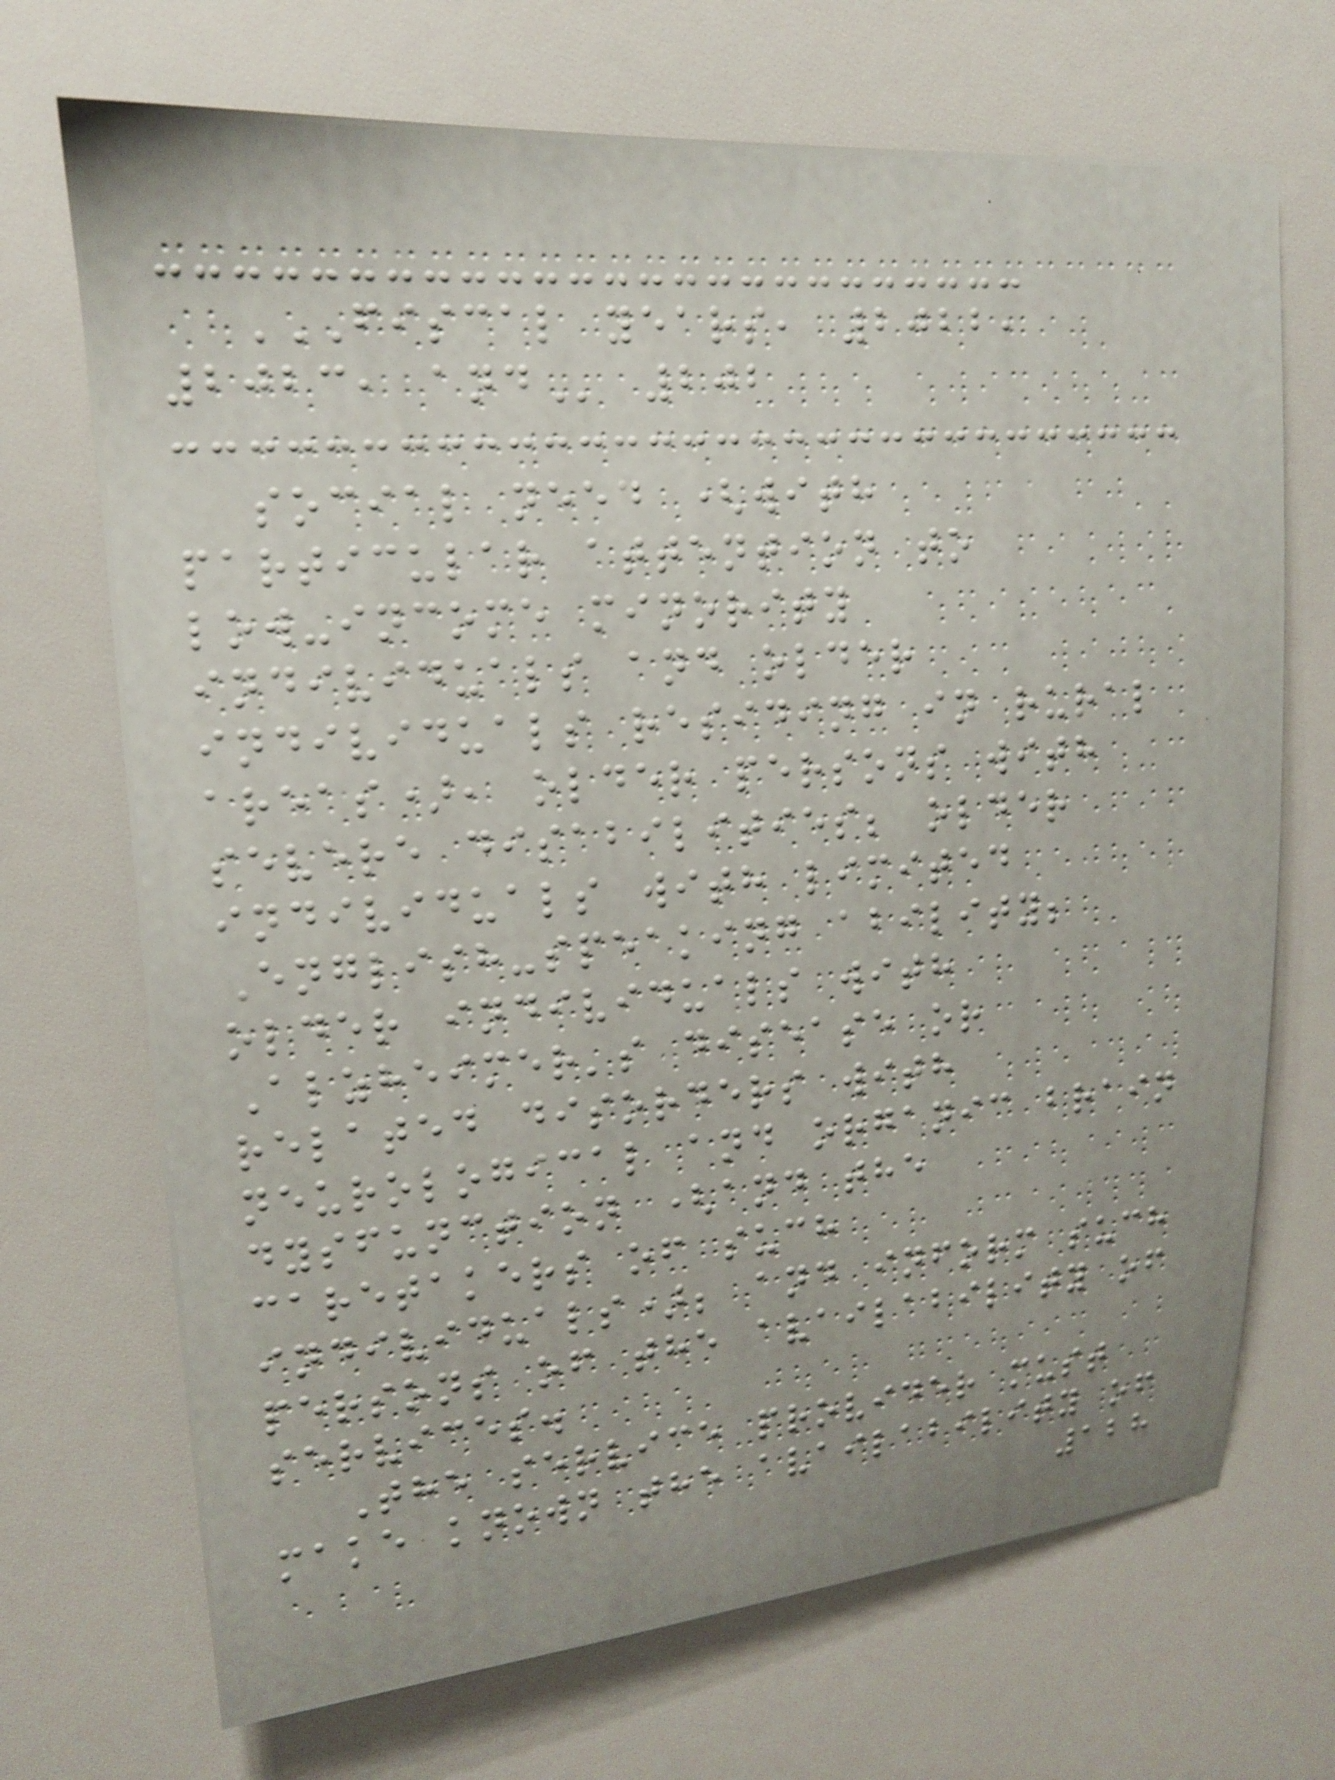FISCAL YEARS, 2022,
2023, AND 202
social need (with
particular attention to
low-income minority
individuals and older
individuals residing in rural
areas), older persons with
severe disabilities; older
individuals with limited
English-speaking ability;
older individuals with
Alzheimer's disease or
related disorders with
neurological and organic brain
dysfunction (and the
caretakers of such
individuals); and inform such
persons of the availability of
services.
The service provider must
make known the availability of
128
